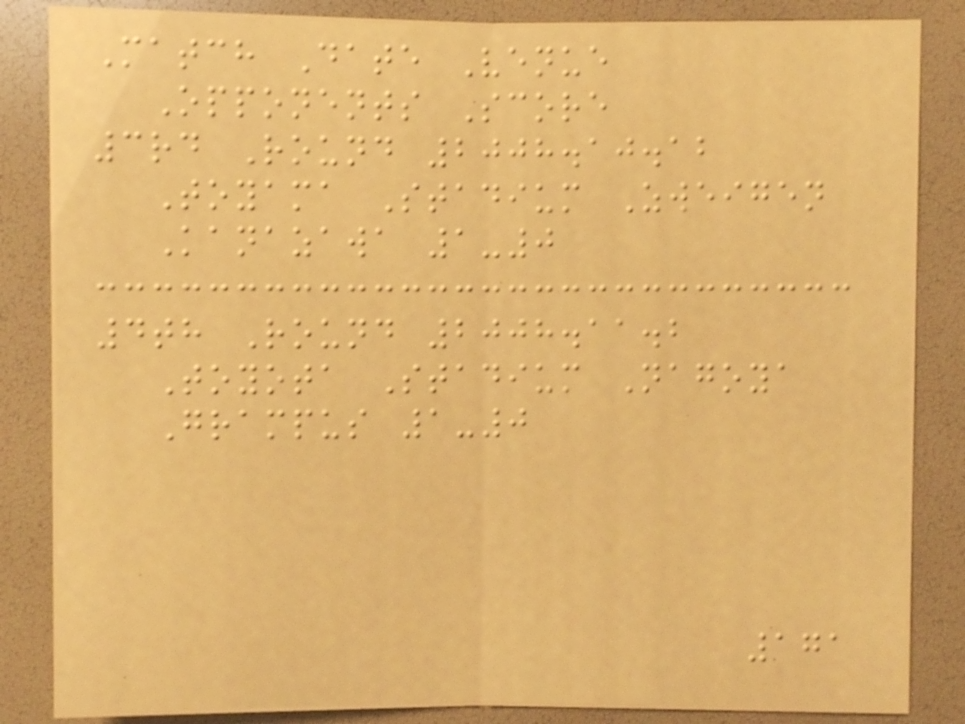Match Date Venue
Opponents Score
3rd Round 2008.10.12
Toyama Stadium Zweigen
Kanazawa 1-0
4th Round 2008.11.2
Toyota Stadium Nagoya
Grampus 1-0
171
